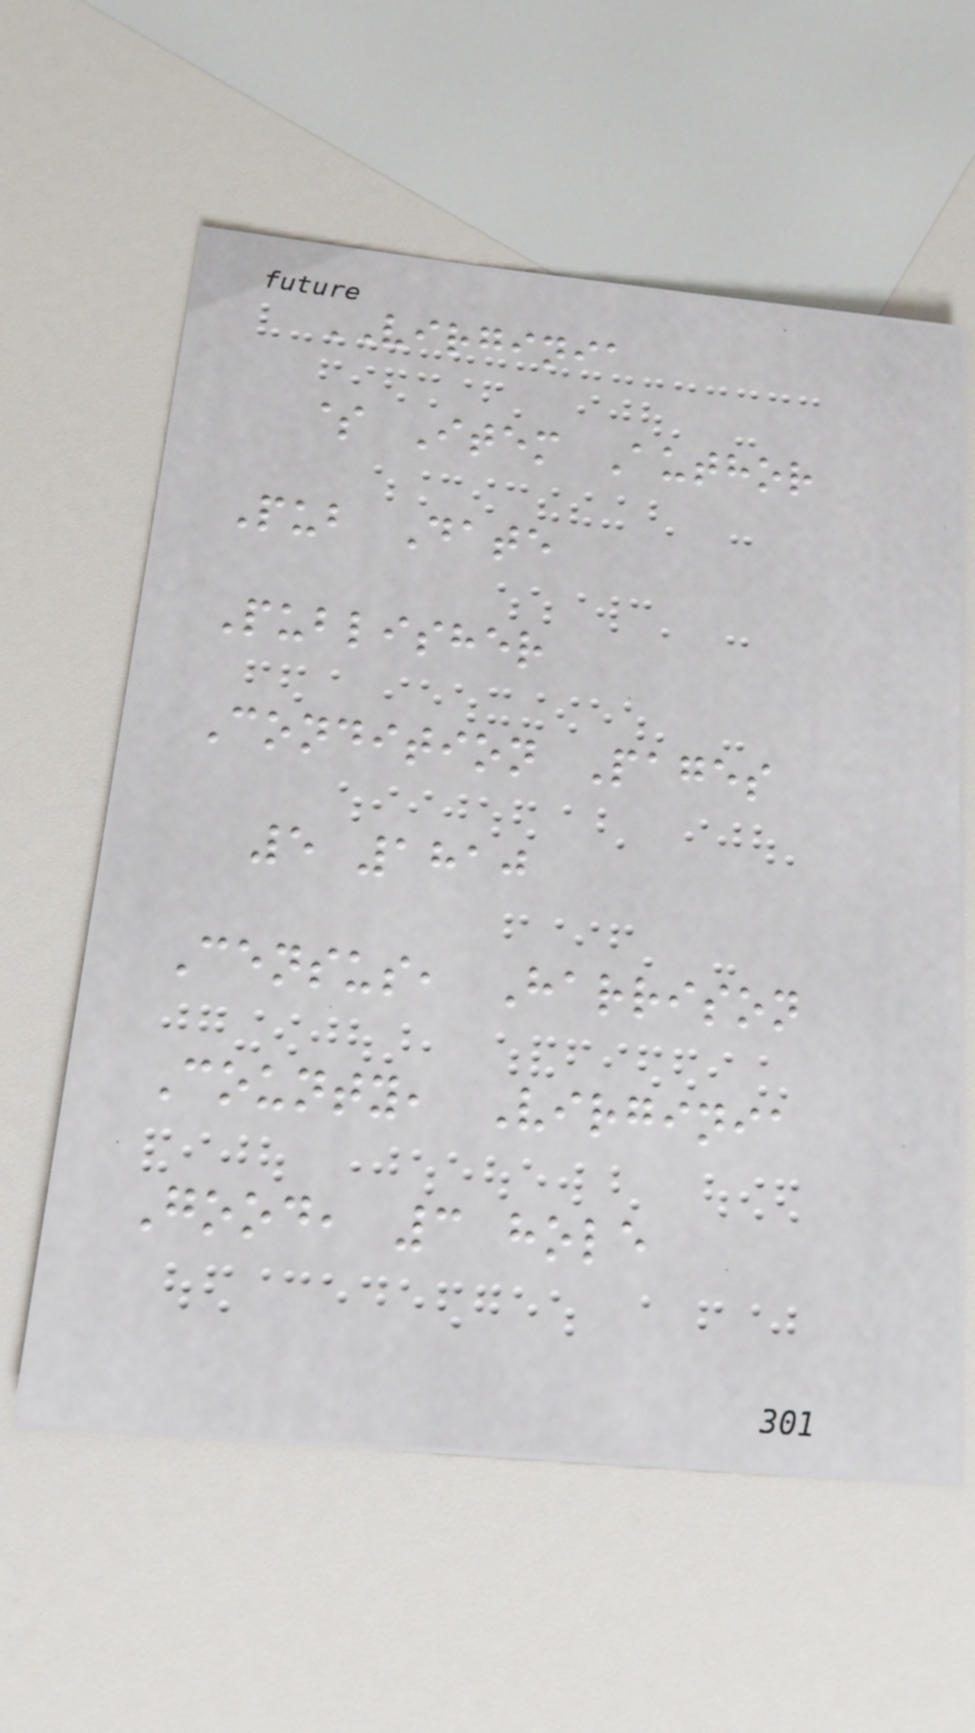VIRGINIA
$ Item Author
Pub Date
Publisher
Condition Pages
5 1810
Census, Harrison
County, Virginia
Good, 3 hole
